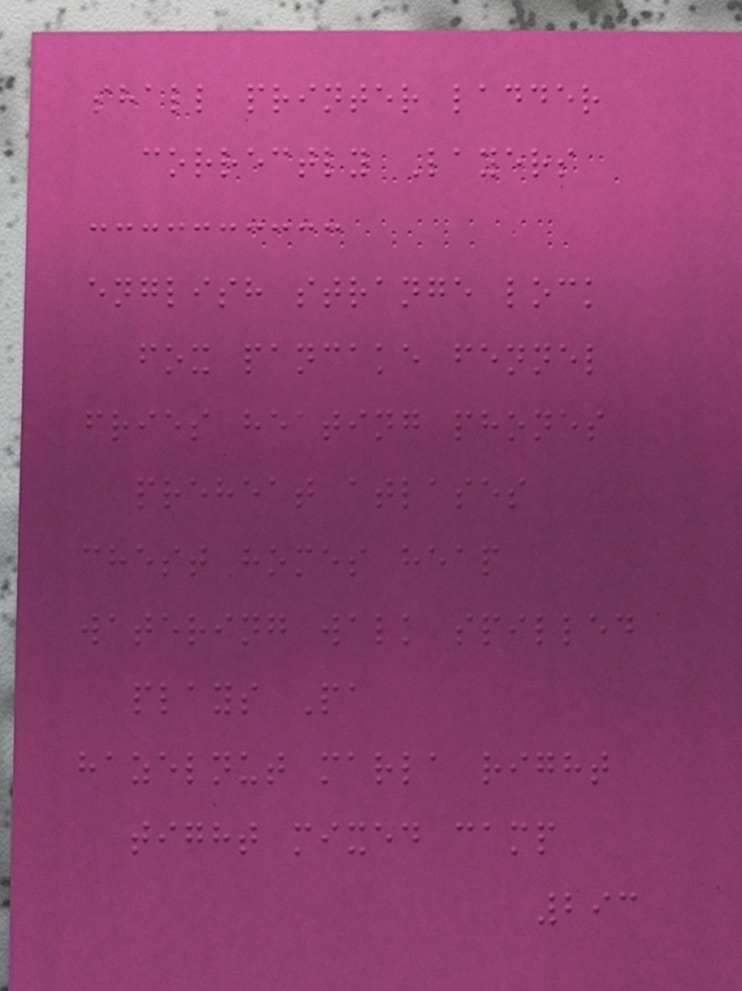shall printer ladder
correctly Layers
english strange lock
fox pancake fennel
fries heating phones
preheat atlases
chest homes heap
watering walk spilled
plays Pa
hazelnut marla right
tight mixed camp
293
